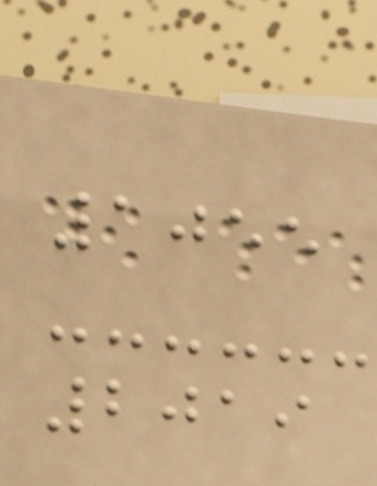1055
2019
